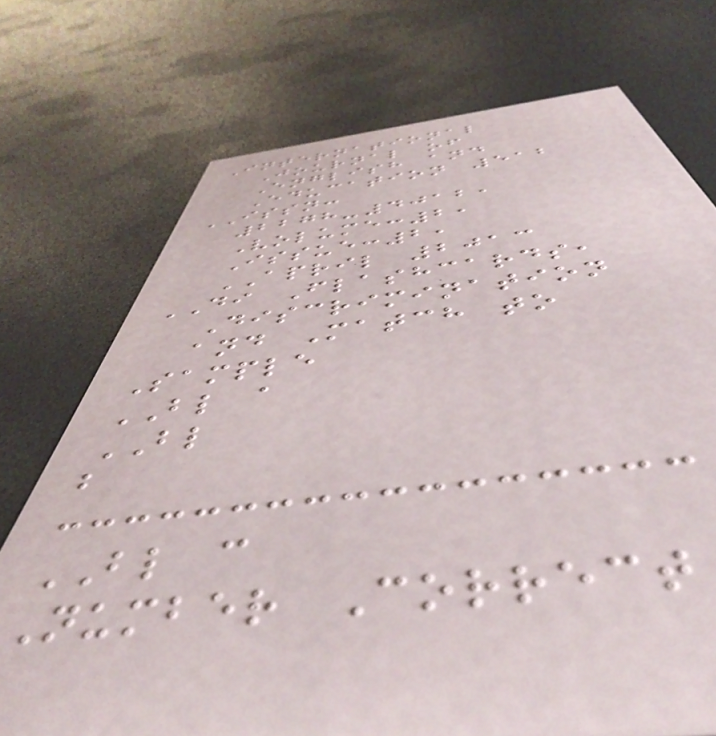International
Journal of
English and
Education 512
ISSN:
2278-4012,
Volume:2,
Issue:2,
APRIL 2013
DI Flashcards,
Discrimination
and Match to
Sample
BL a
BL
b
BL c
Number Correct
